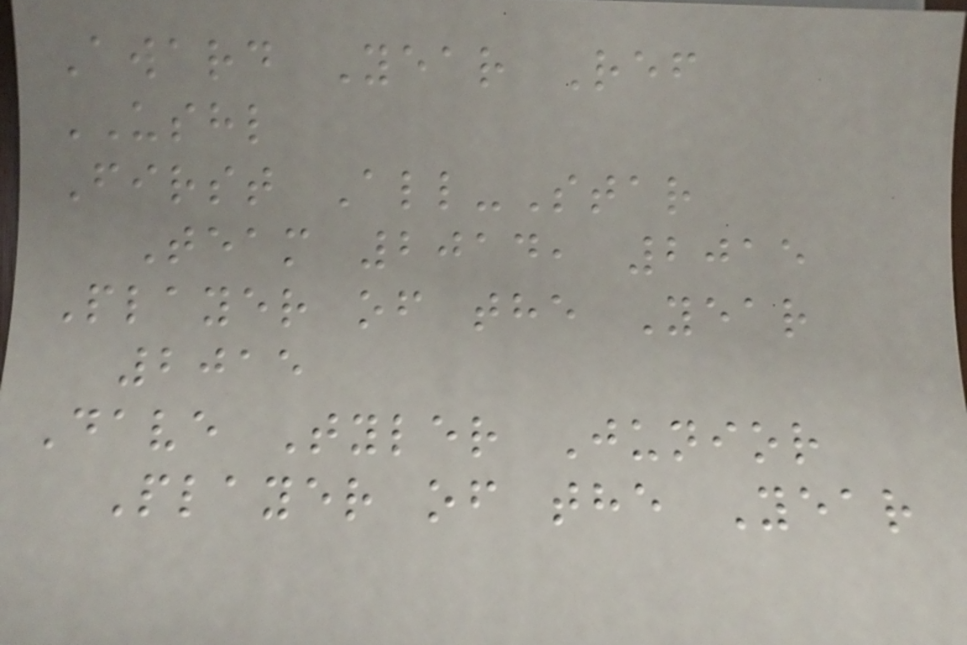Award Year Ref
USHL
First All-Star
Team 2014, 2015
Player of the Year
2015
Dave Tyler Junior
Player of the Year
